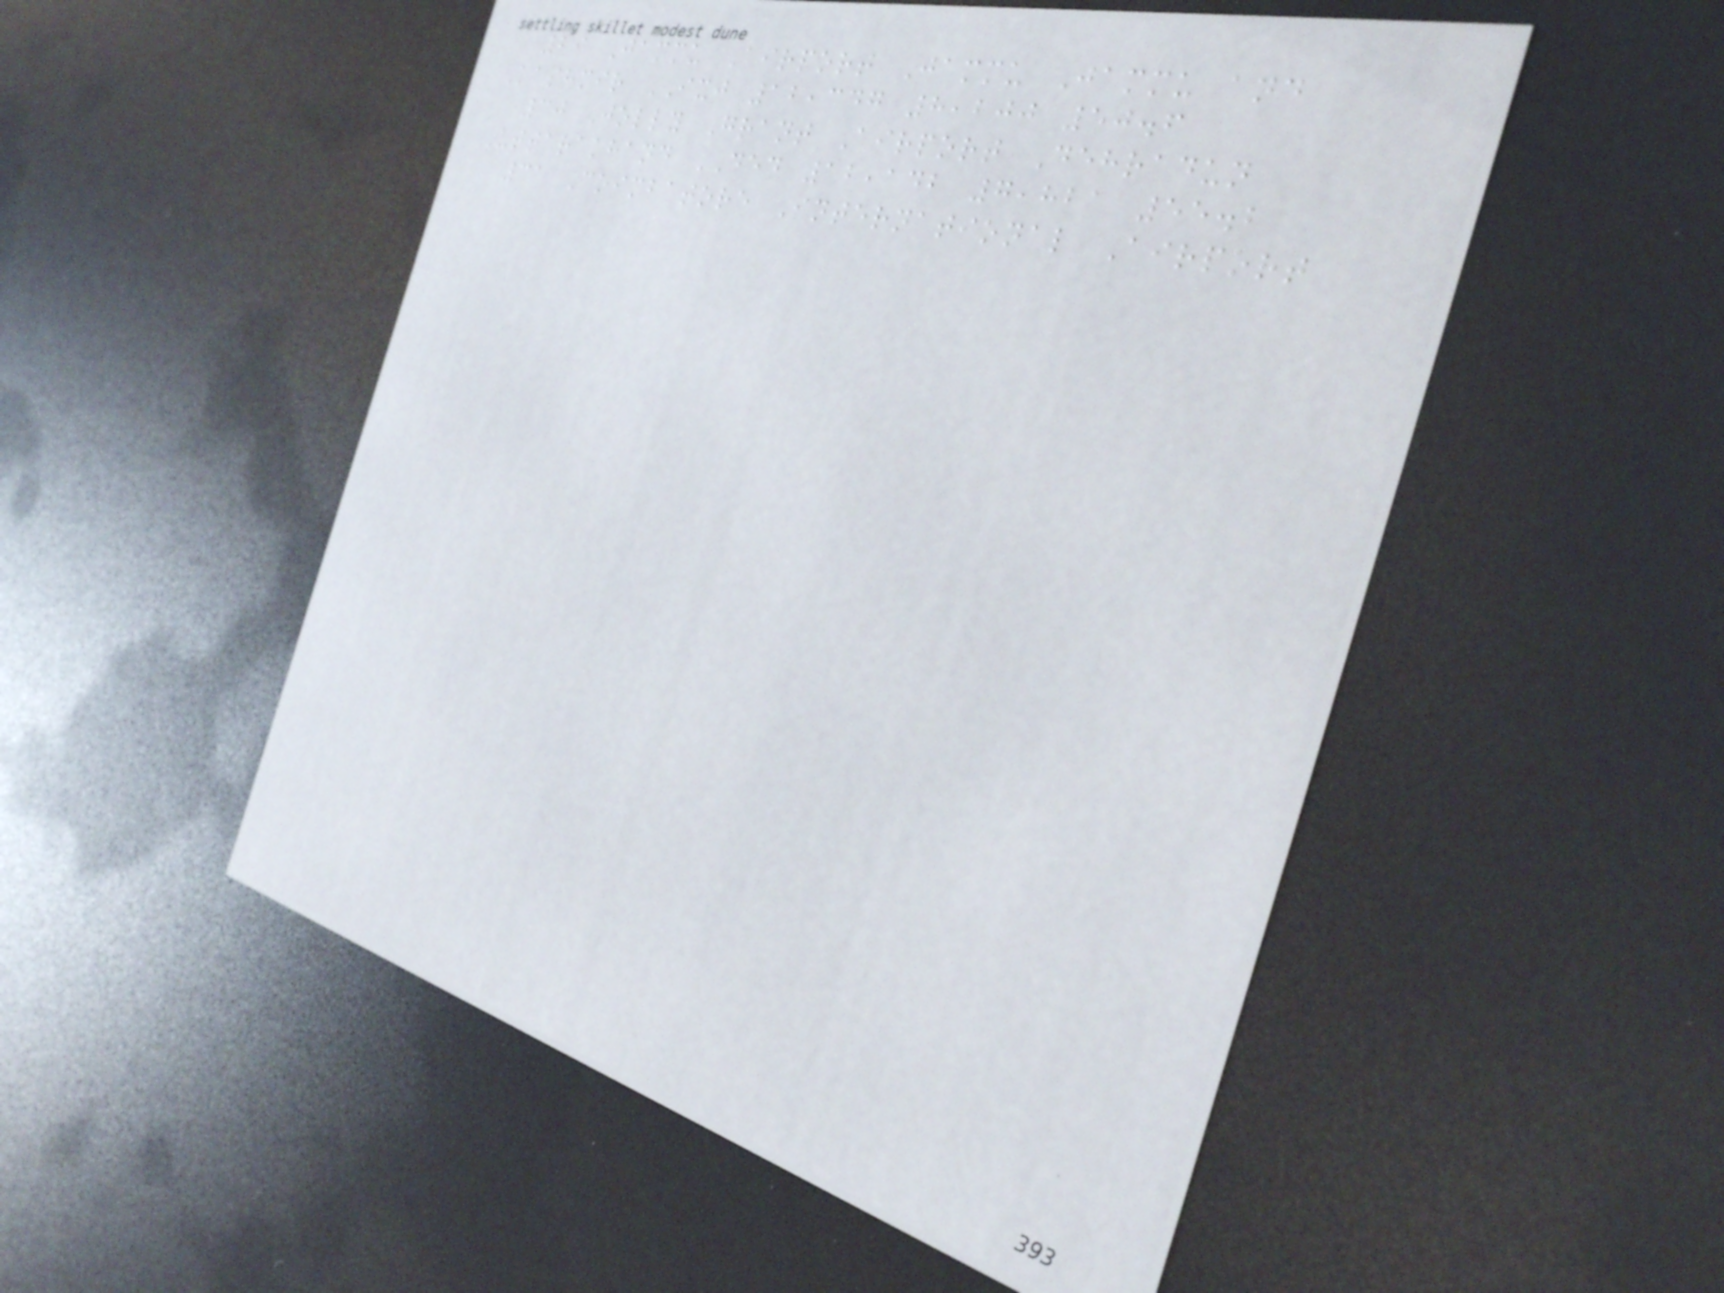29 Jammu Airport Jammu Jammu and
Kashmir IXJ 12,347 8,200 50.6
30 Jolly Grant Airport Dehradun
Uttarakhand DED 12,142 7,821 55.2
31 Coimbatore International Airport
